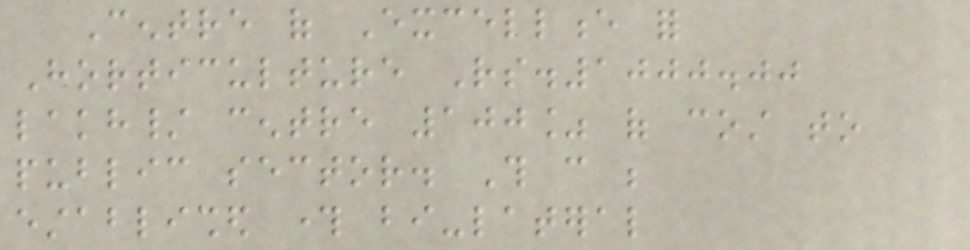Centre of Excellence for
Horticulture Rs.1000.00
lakh/ centre 100% of cost to
public sector. This can be
established through bi-lateral
